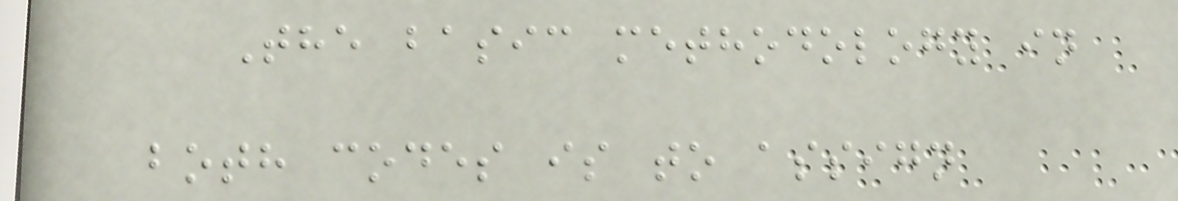The basic methodology in
both codes is to assign
